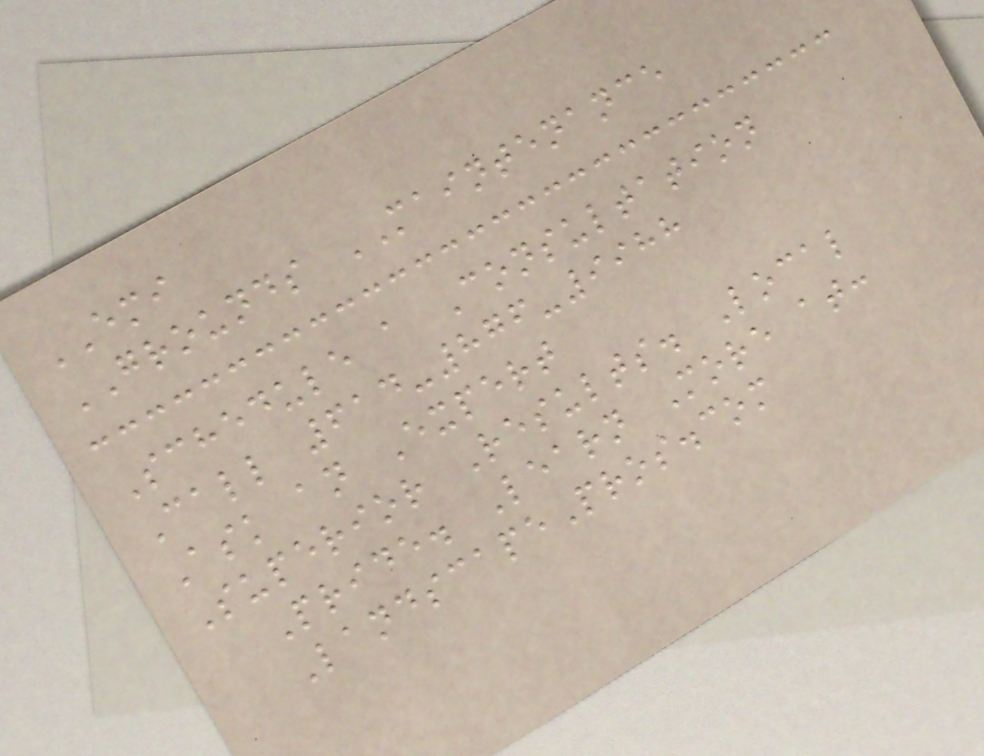EMI
GROUNDS MAINTENANCE
Schedule a Consultation
Call 614-876-9988
Ask an Expert
Superior Results. Local
Pride. Learn More at:
LandscapePros.com
